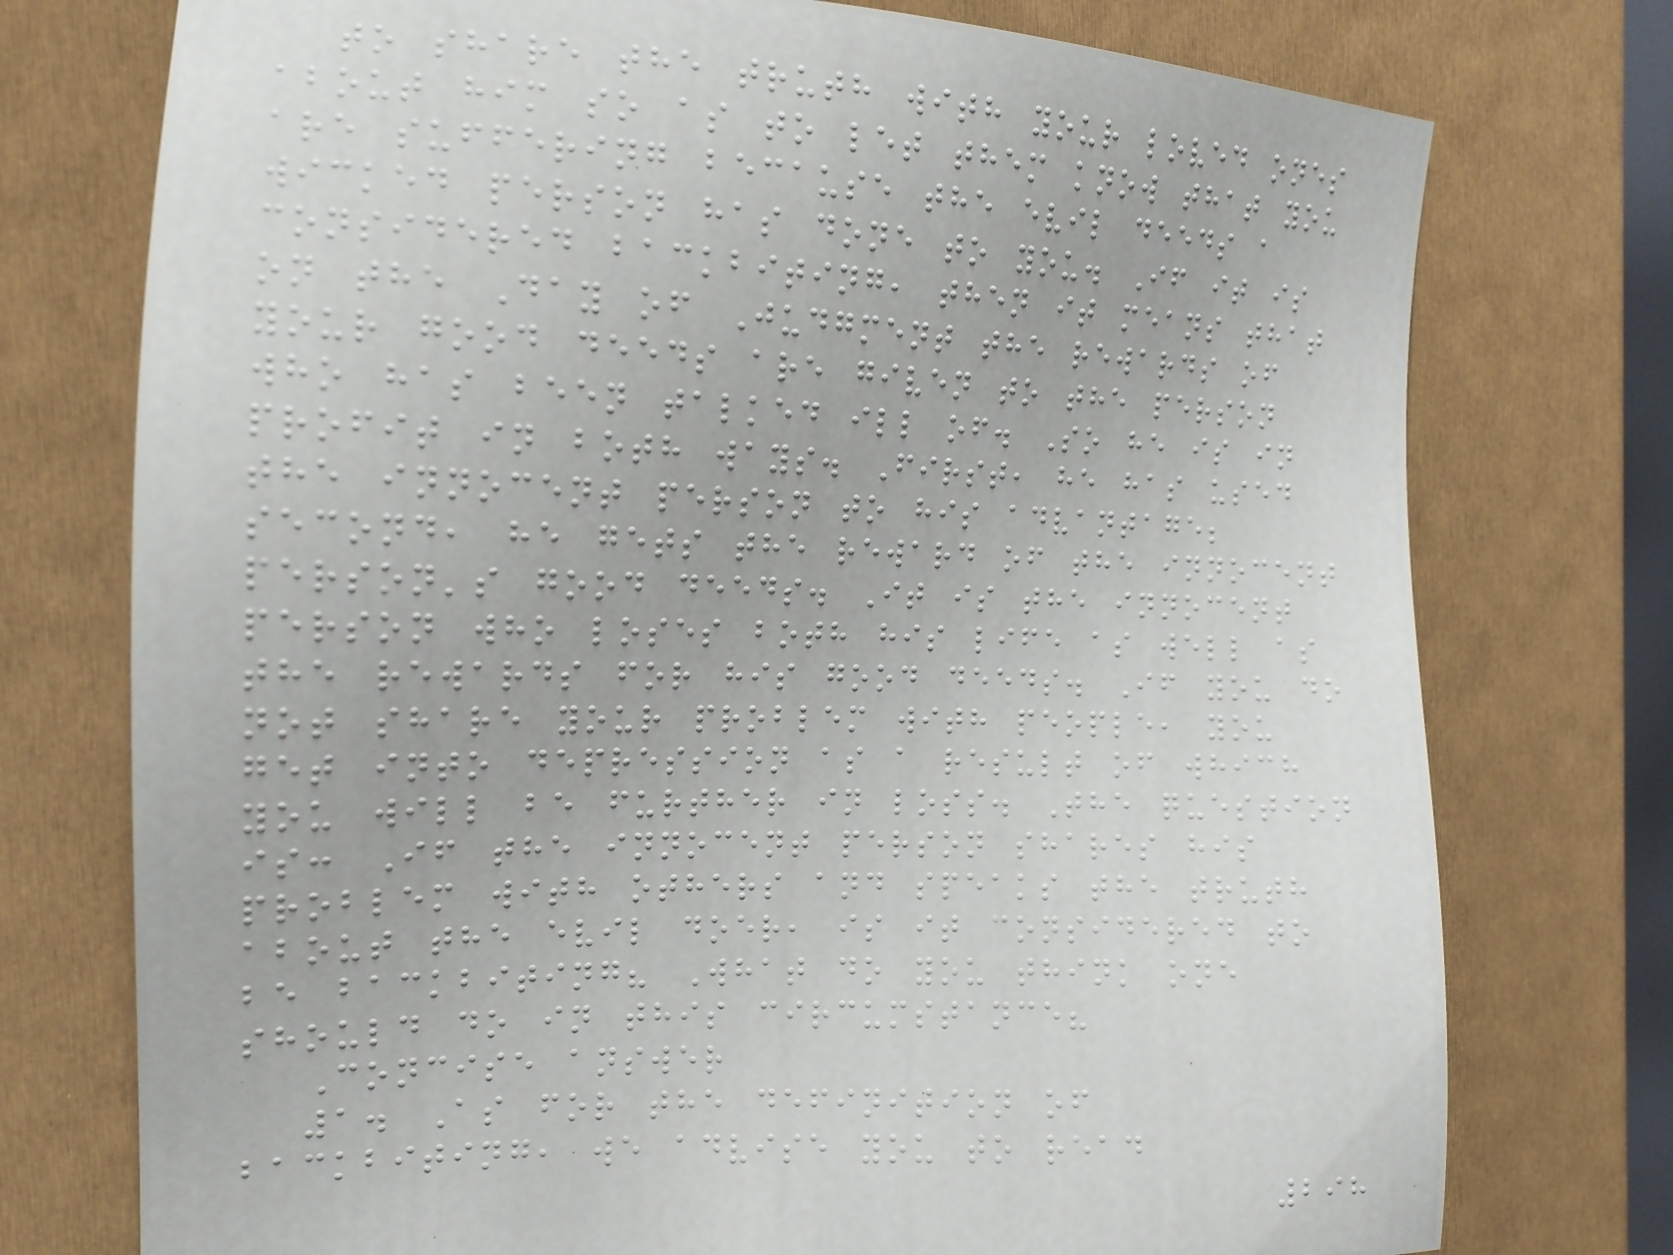to share the truth with your loved ones
about him so as to let them know that you
are suffering because the evil deeds a
wicked person has done to you. If it is
considered backbiting, then it means that
on the Day of Judgment the rewards of
your good deeds are given to the person
who has been talked ill of. So he is in
profit in both ways. First, he has used
the innocent person to his advantage;
second, he gets the reward of the innocent
person's good deeds. It is the innocent
person who loses both his life as well as
the rewards for his good deeds. If you do
not share your problem with people, you
get into depression as a result of which
you will be further in loss. The question
is: If the innocent person shares his
problem with others and speaks the truth
about the evil doer, is it considered to
be backbiting? What do you think one
should do in this circumstance?
Concise answer
1. As for the definition of
backbiting, we advise you to read
298
